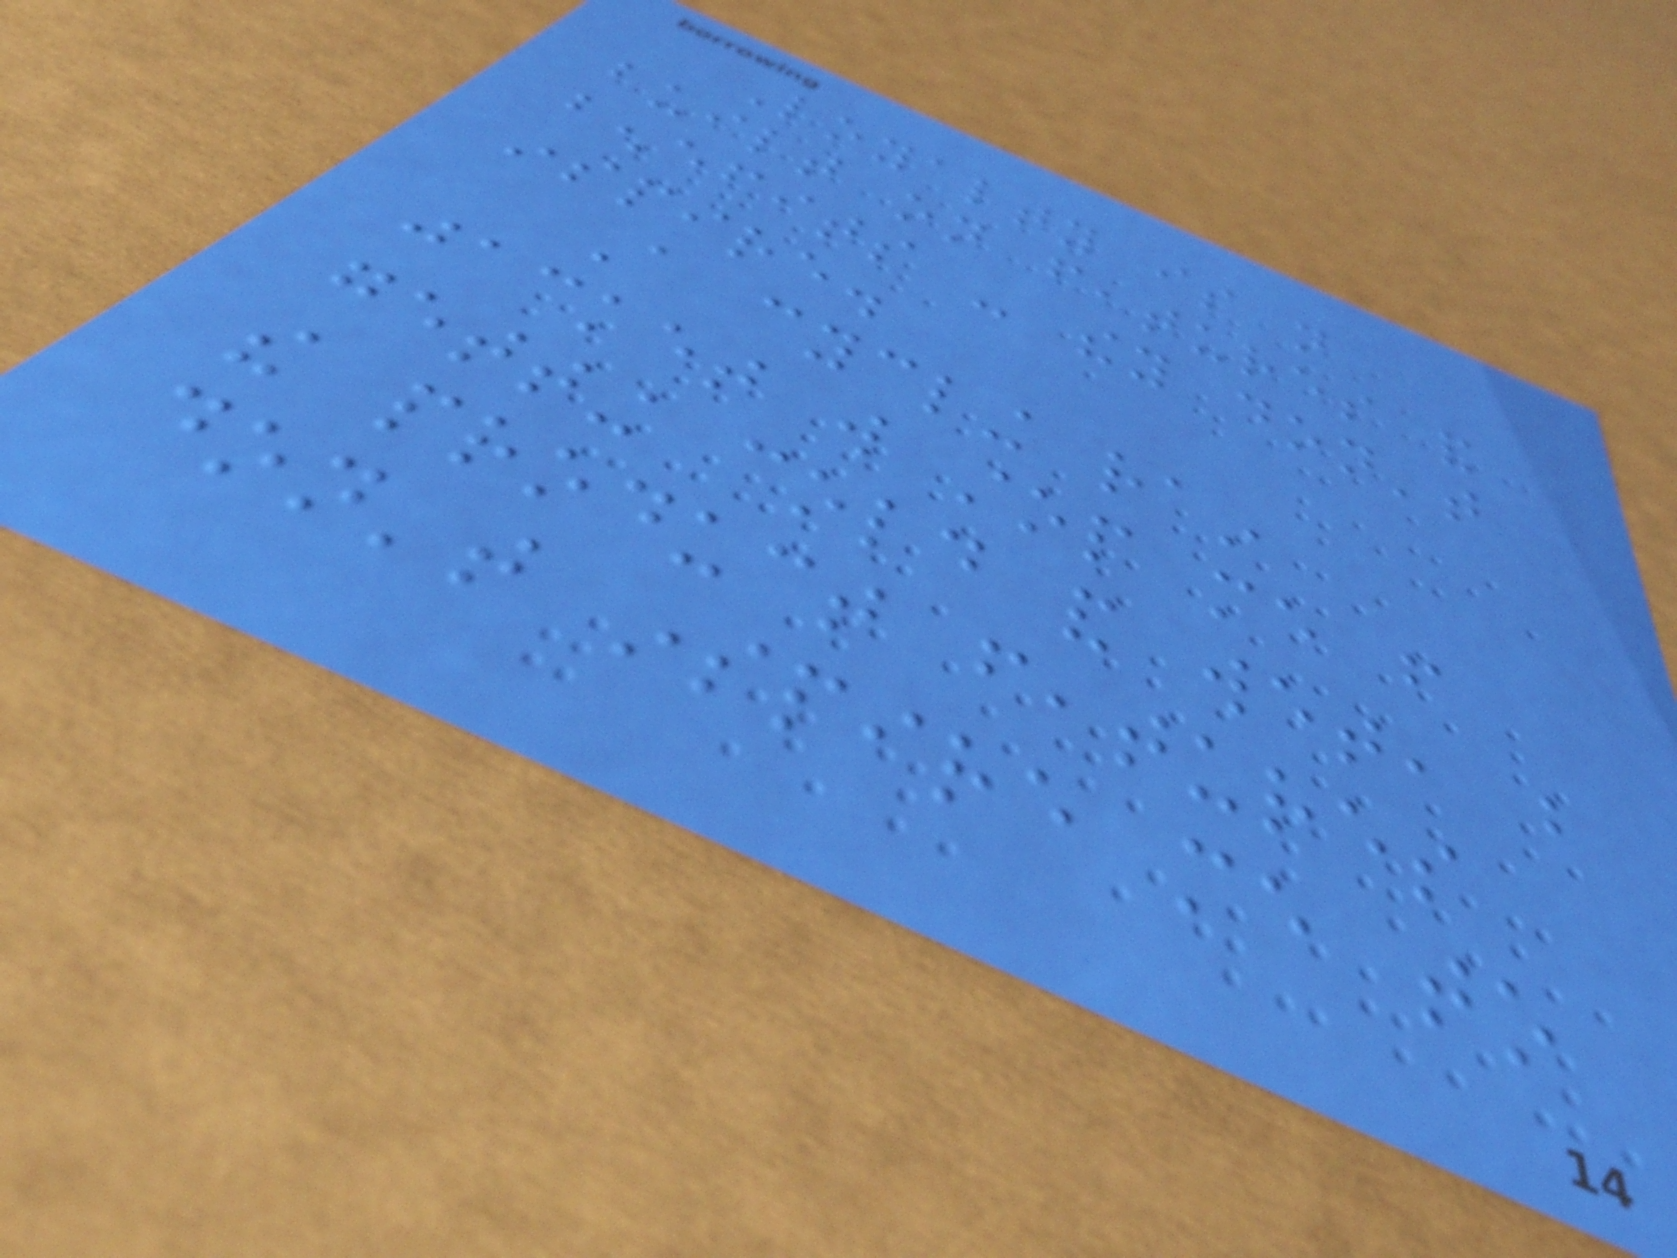Loyalty is not
built on features and
benefits - they don't
inspire.
A cycling rain
jacket will stop me from
getting cold and wet, but
the product features
don't inspire me to
